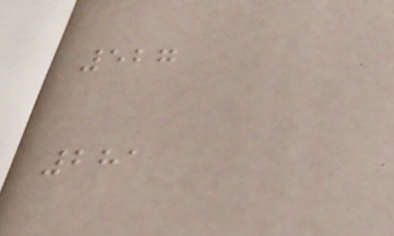527
281
